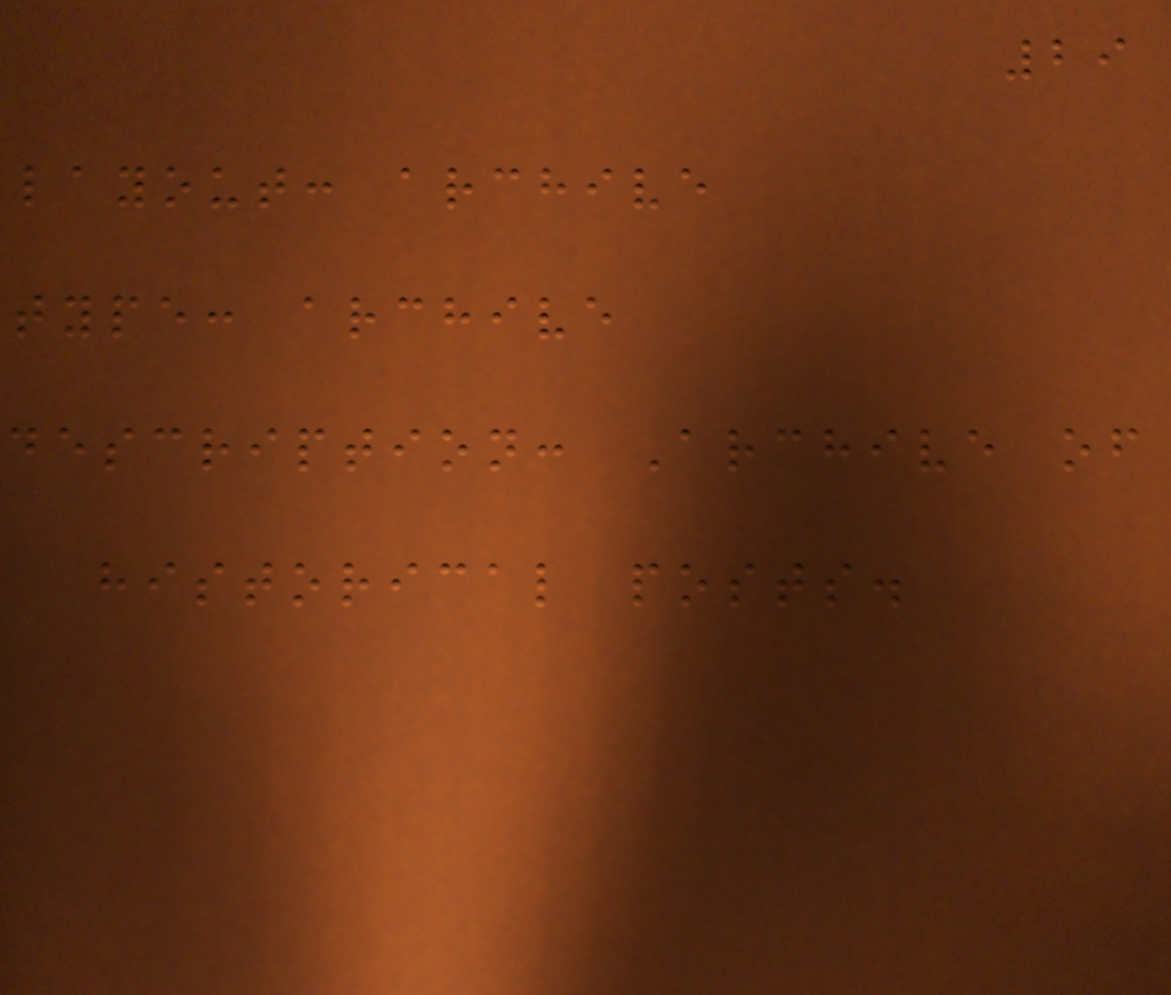29
layout: archive
type: archive
description: Archive of
historical posts.
